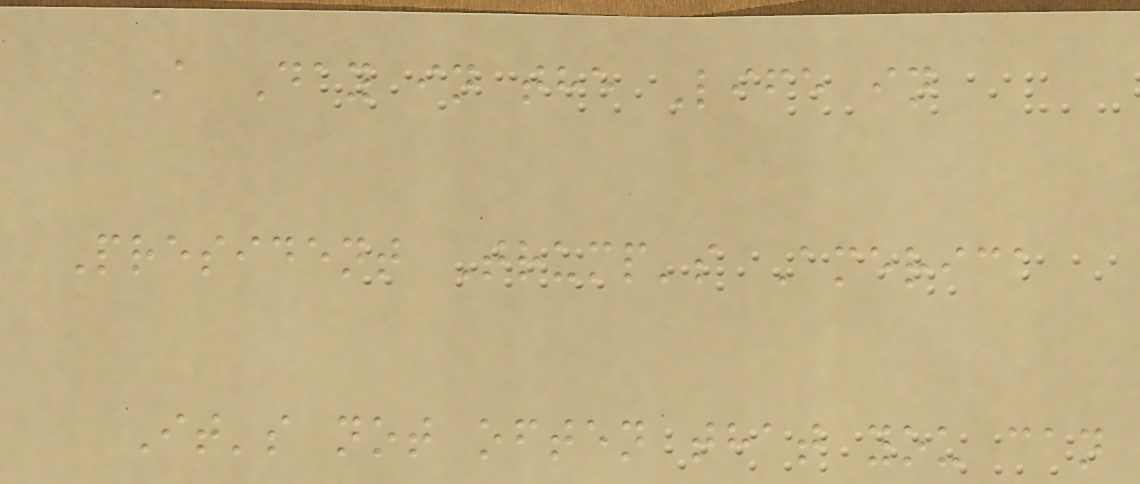A Day in the Life in
President Trump's America
It's not often that you can
